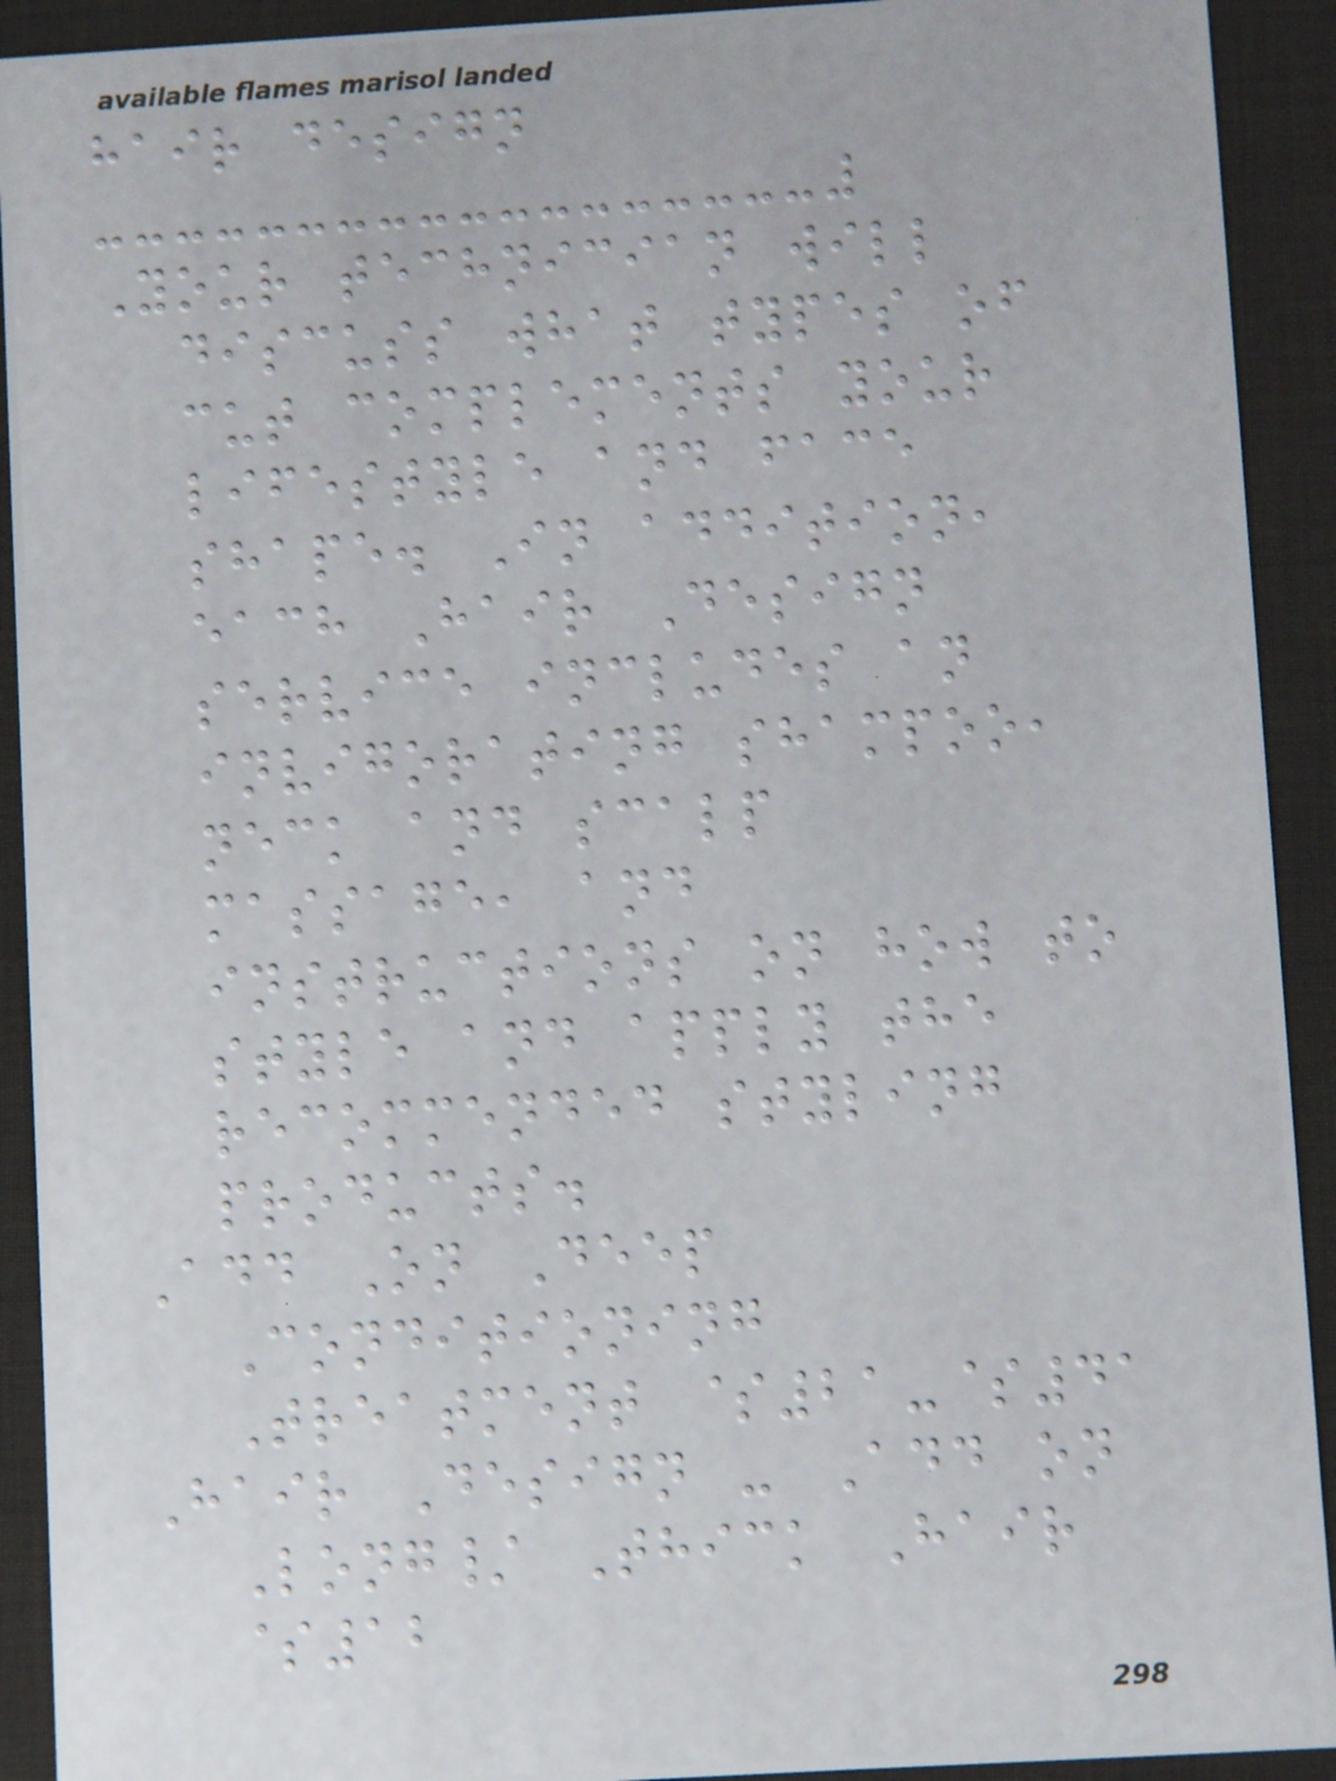hair design
Your technician will
discuss what types of
cut complements your
lifestyle and face
shape. In addition,
each Hair Design
service includes an
invigorating shampoo,
neck and scalp
massage, and
instructions on how to
style and apply the
recommended styling
products.
Add On Deep
Conditioning
Treatment $21-$41
Hair Design - Add on
Long/ Thick Hair
$12
